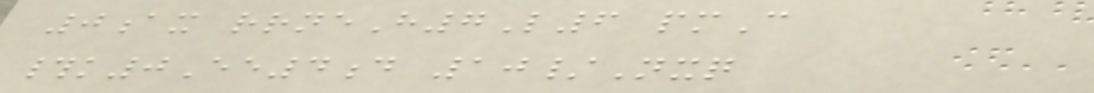0ax rrneH7L6 pmC
#k0Ee4d 10/Nxq
